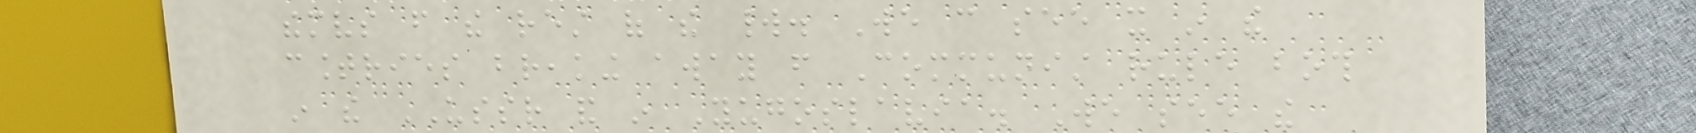themselves from the rest of the world. We can see it in the
countries breaking away from Communist rule both
in the USSR and in Yugoslavia. We see the
